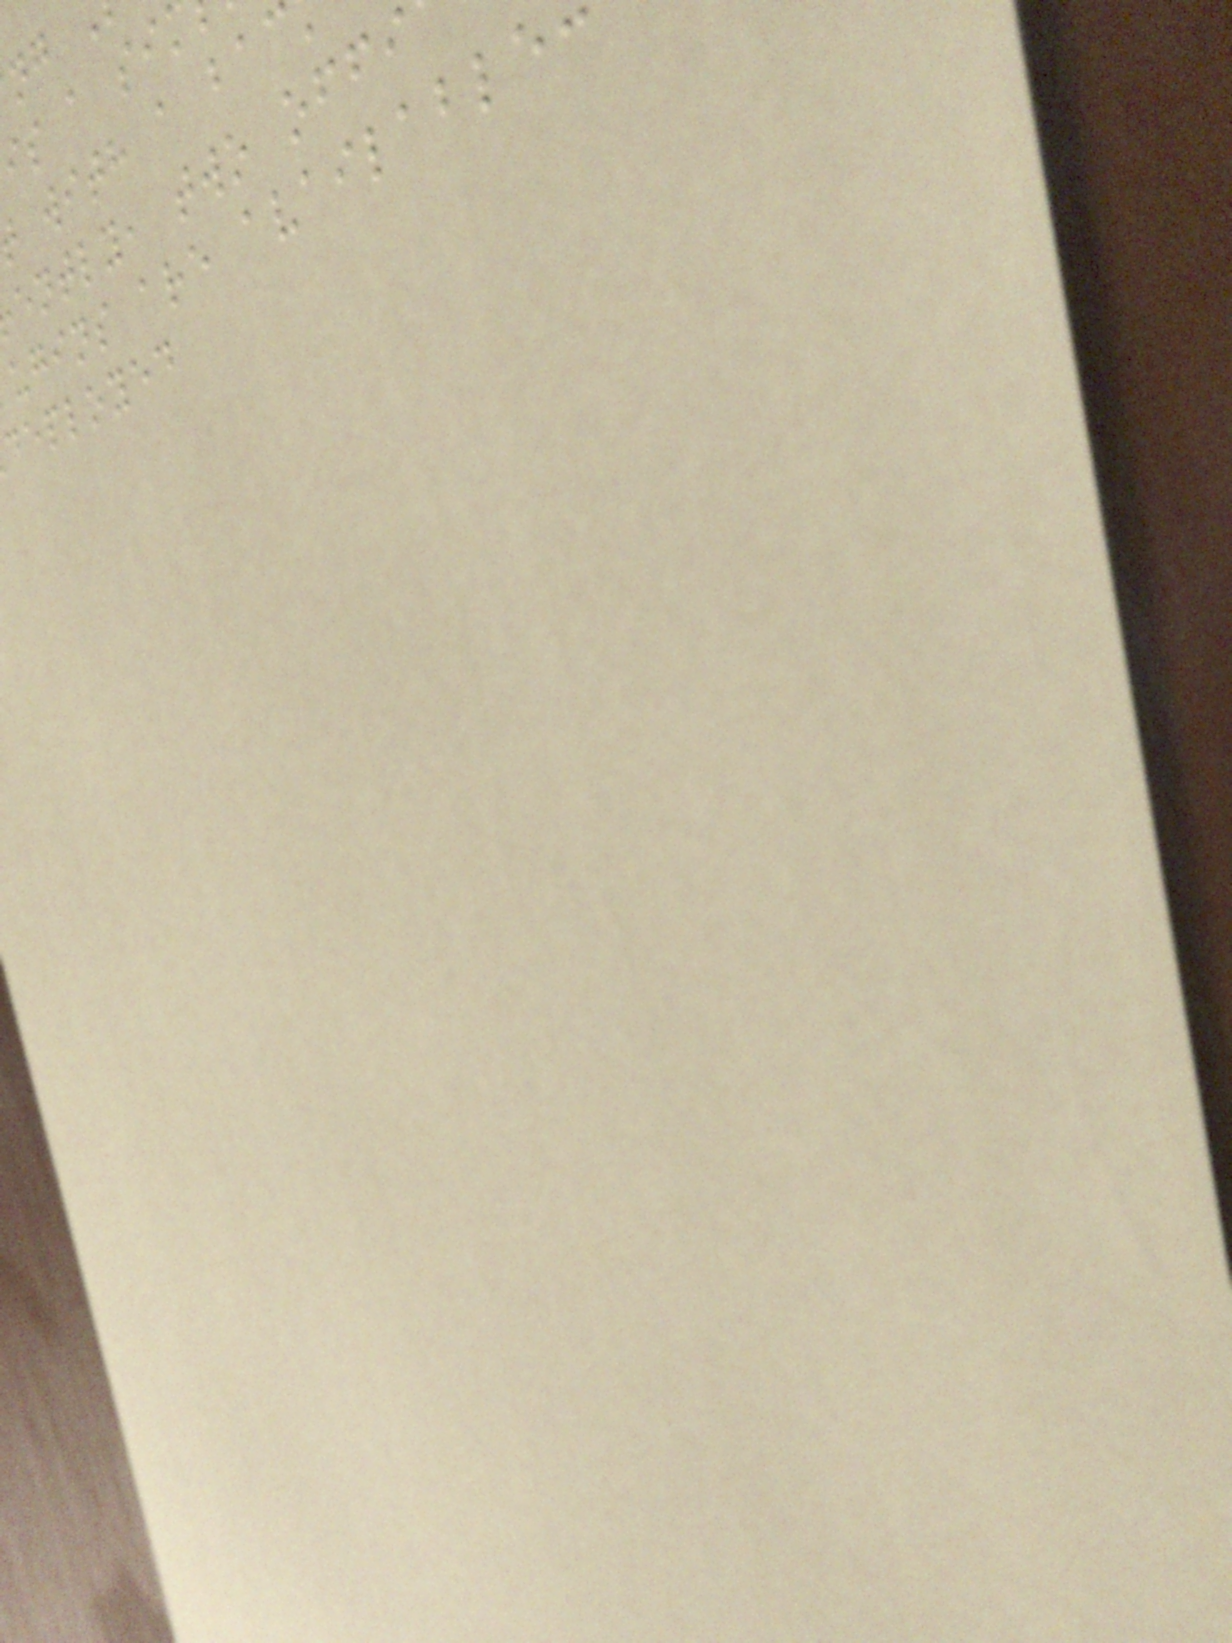is a si
with a bac
ently, two offi
ugins are available
deployed
